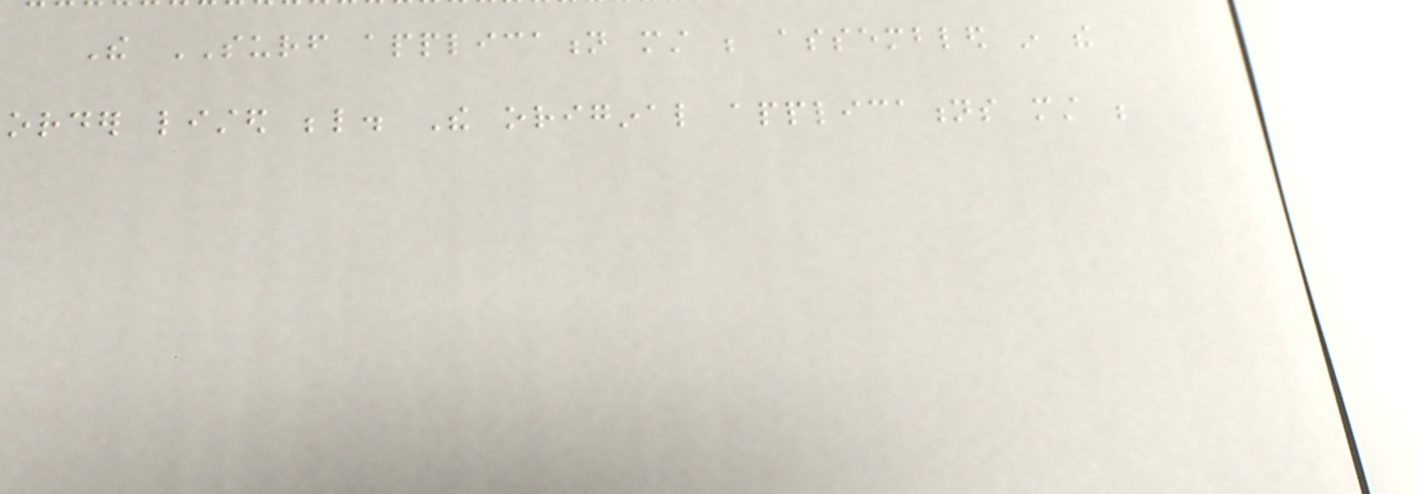The SURF application must be assembled in the
order listed below. The original applications must be
